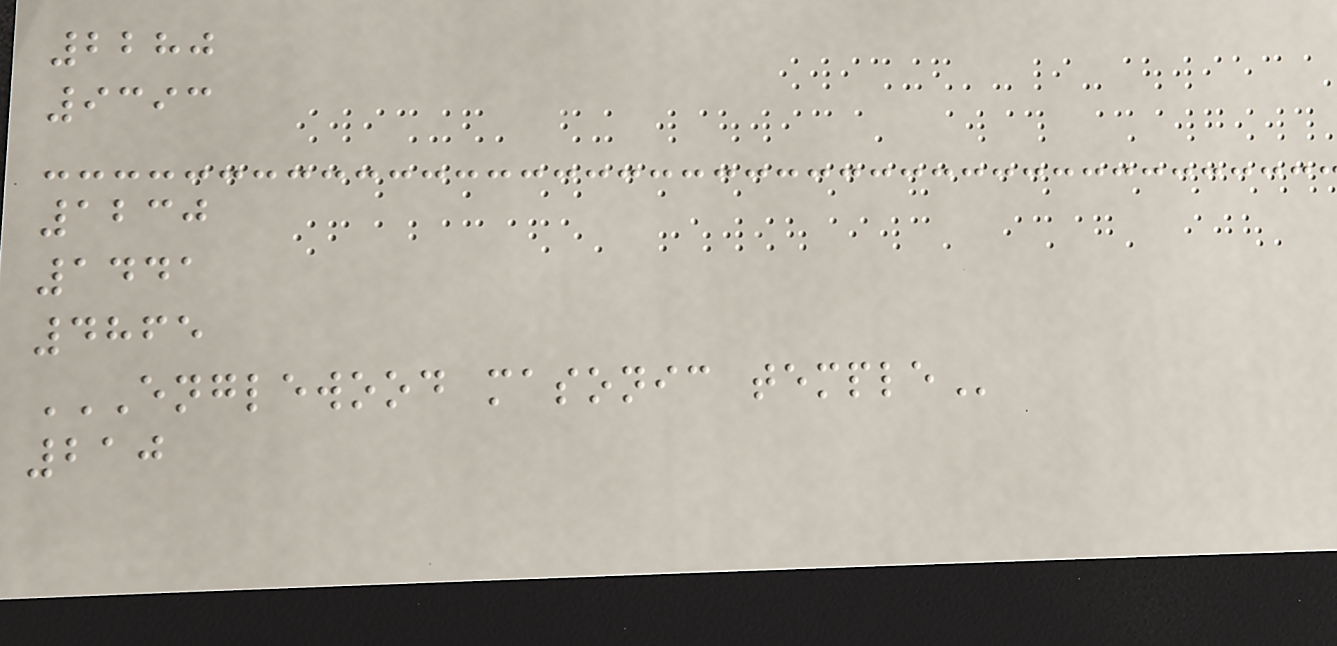2280
9393
1230
1441
4865
ENGLEWOOD MASONIC TEMPLE
210
